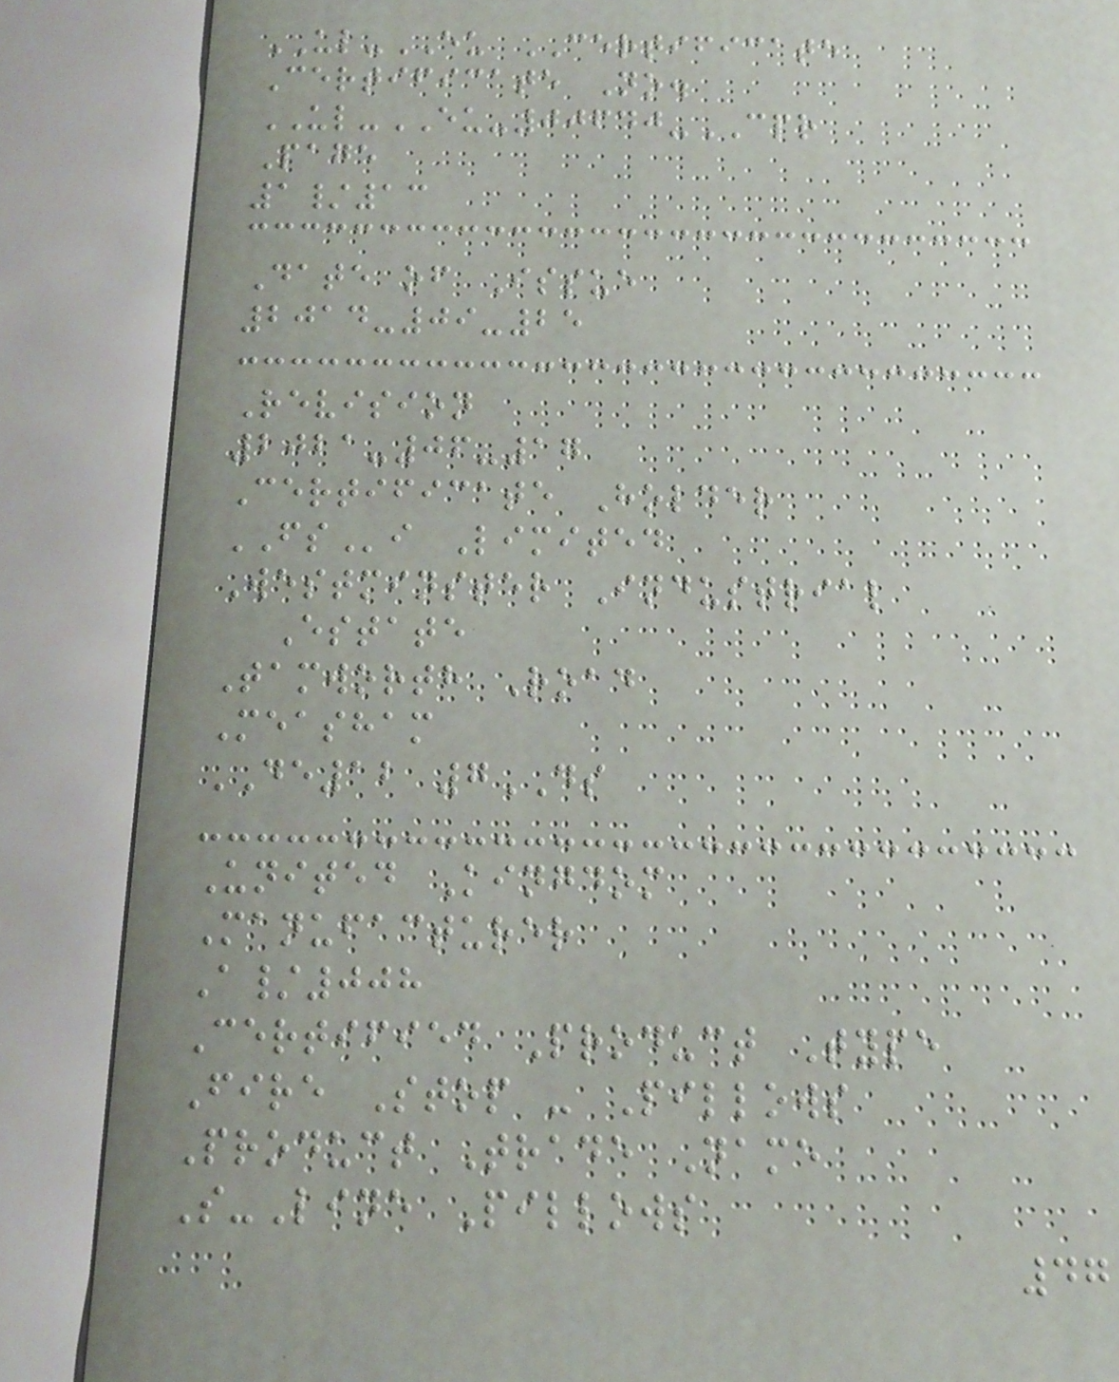UL-EU CERTIFICATE
Certificate No.
UL-EU-00640-CPR
Page
1/13
Date of Issue
2014-09-25
Revision
2021-06-17
Certificate Holder
FSi Limited
Westminster Industrial
Estate
Tamworth Road
Measham
DE12 7DS
United Kingdom
Manufacturer
A/008
Certified Product Type
Fire Stop - Pillows
Product Trade Name
S-Line Pillows
47
